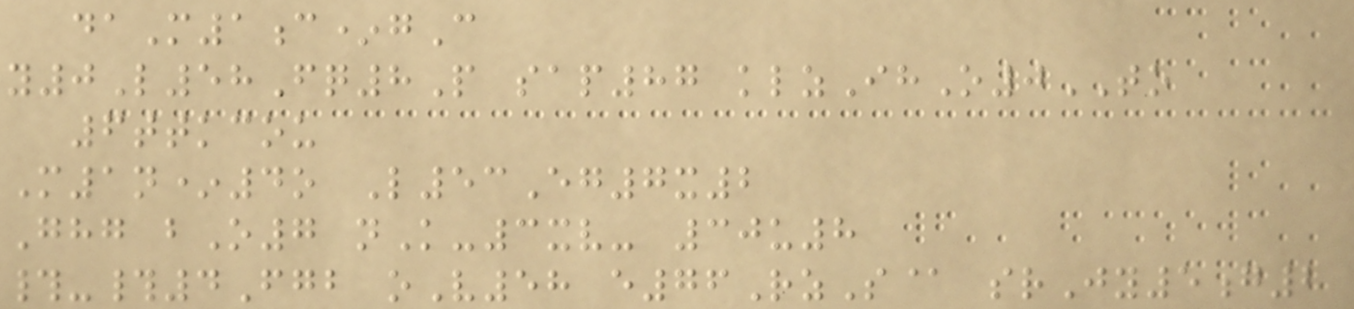daM1c*gC
y0L58Fq8P sap87 klzIhO0TO
6ttkcou
M1n*4o L53Eg7x2
Ghg bO7 nK-3xv- 30u8
#-#4Fgb oV58 e76RzS@ srJy5g2
